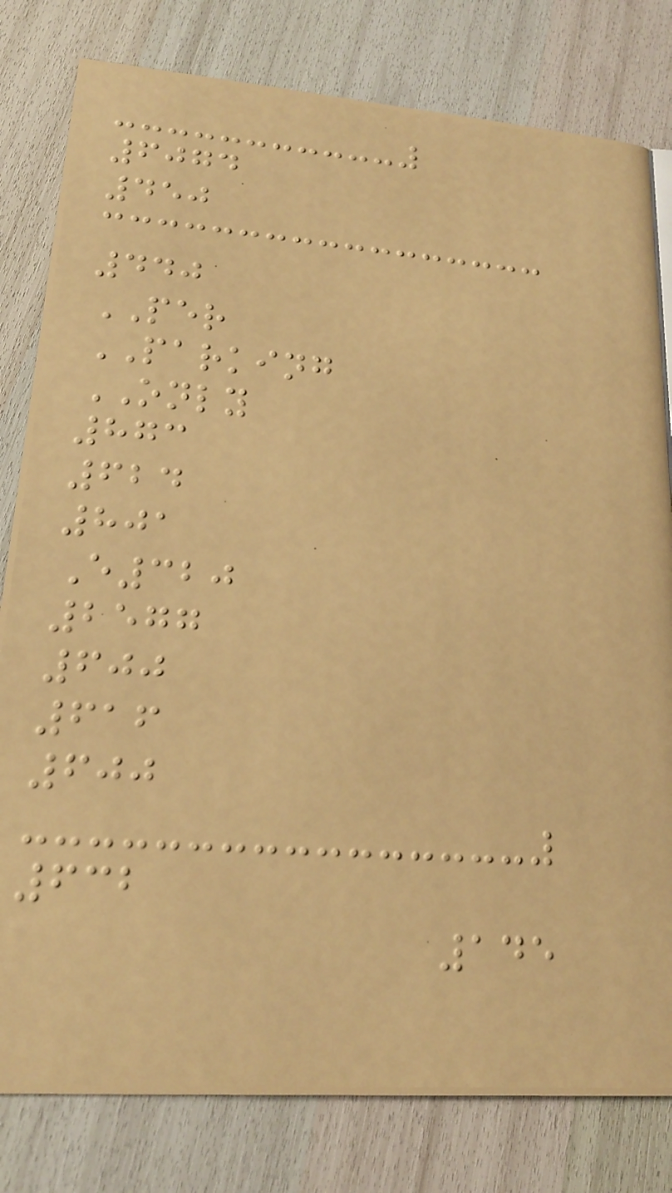6074
450
440
PER
PARKING
ONLY
873
624
801
E320
2577
600
616
600
632
145
